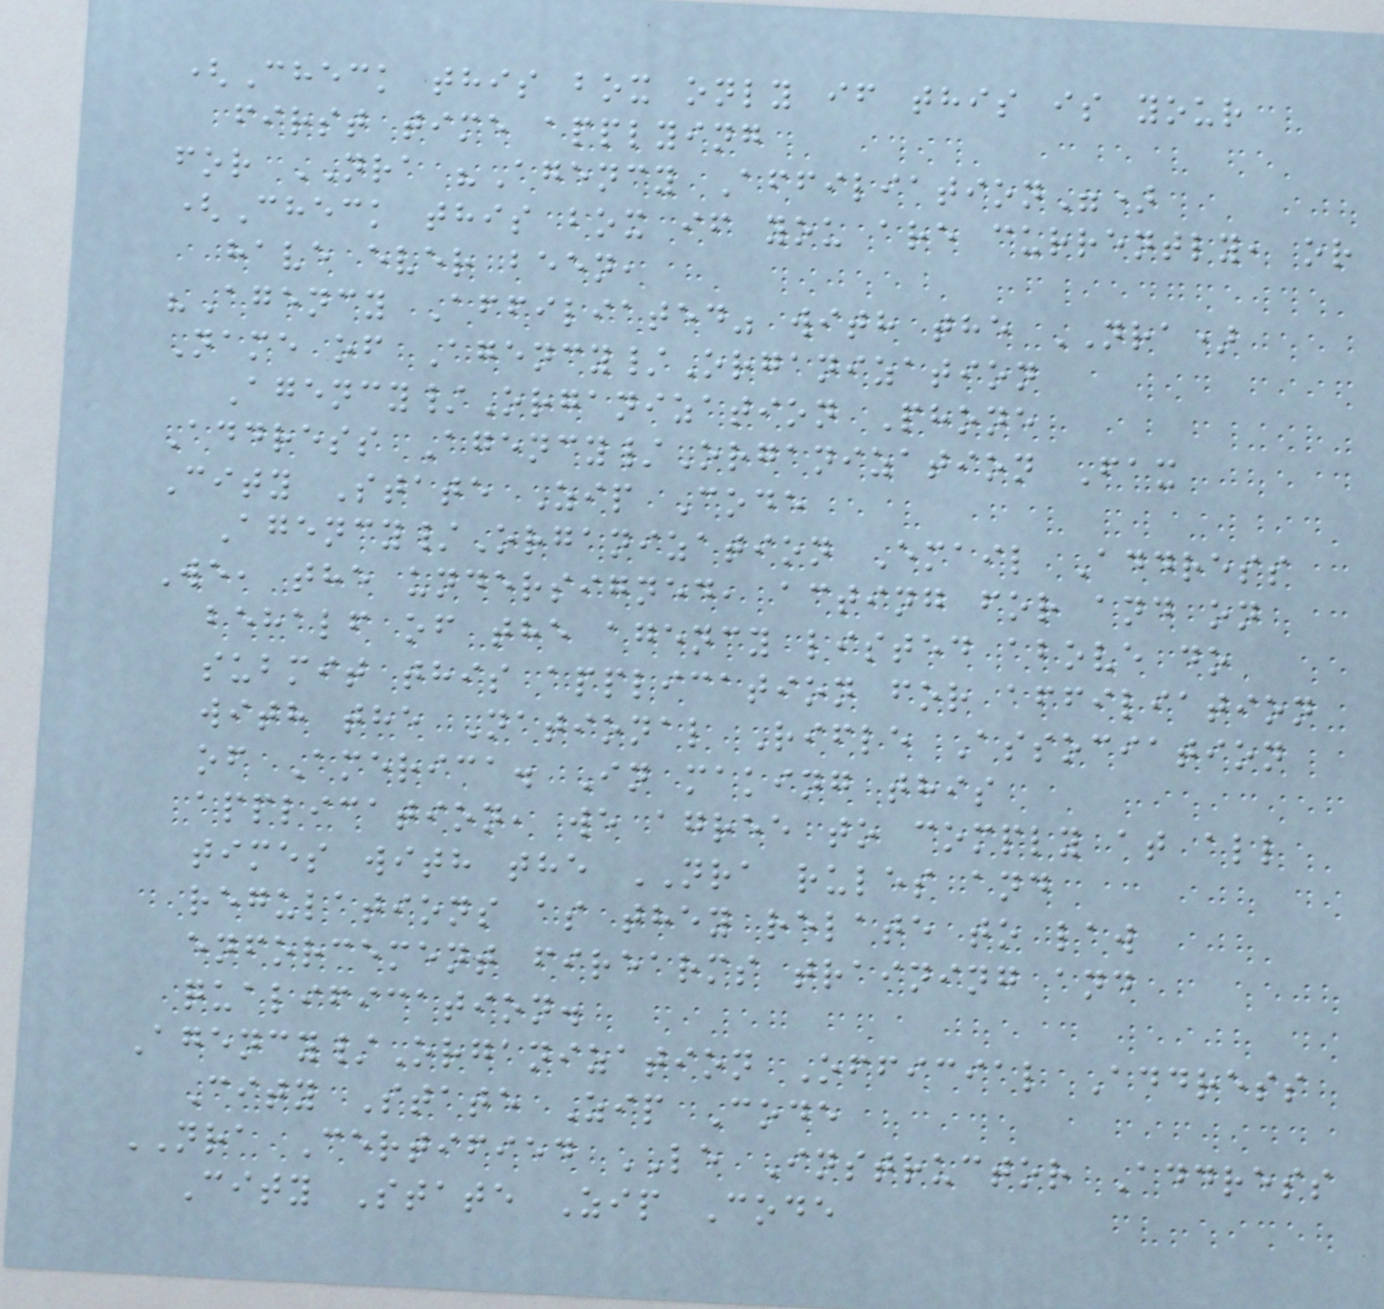(Check this box only if this is your
first time applying
for NRA "Agency Affiliation")
(Check this box if you are currently, or
have ever been,
"Agency Affiliated" with the NRA)
Name of Agency/Organization
Agency/Organization Phone
Address Agency/Organization Fax
City State Zip Code
Agency/Organization Email Address
We, the undersigned, acting for and on
behalf of the agency listed above do
submit this application for affiliation
with the National Rifle Association
of America. In making this
application, we agree to comply at all
times with the NRA rules and
regulations as they relate to law
enforcement firearms training and
qualification.
Agency/Organization Official Address
City State Zip Code
NRA Certified LE Instructor Address
City State Zip Code
